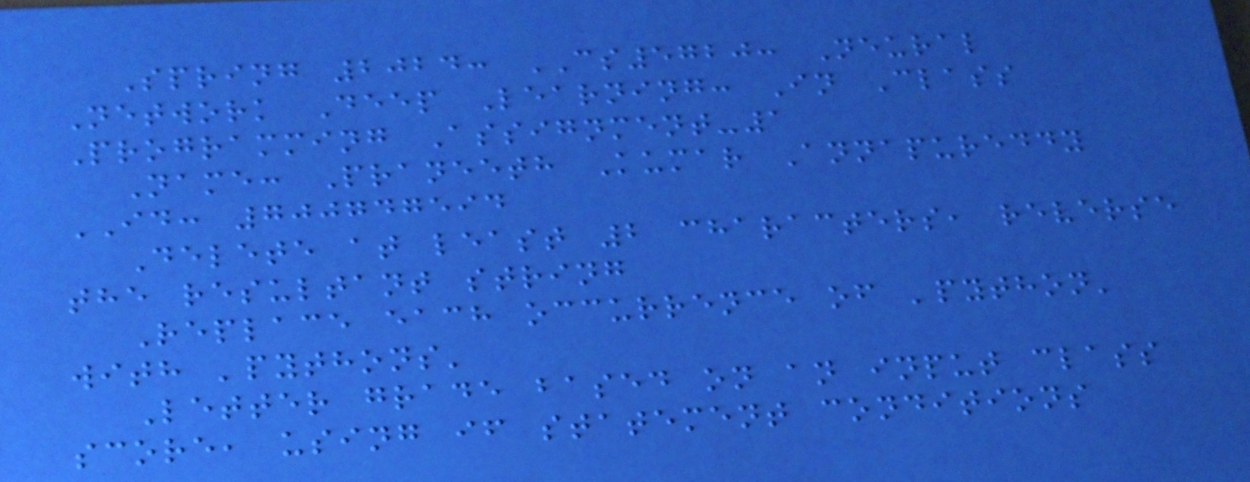Spring 2024: CS5720: Neural
Network Deep Learning: In Class
Programming Assignment-1
Name: Praneeth Kumar Annapureddy
ID: 700747594
Delete at least 2 characters, reverse
the resultant string
Replace each occurrence of 'python'
with 'pythons'
Letter grade based on an input class
score, using if statement conditions
